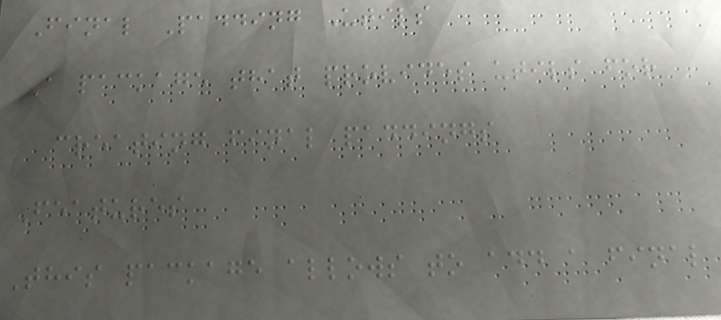Final Padding Utils
A package that provides utils for
creating final paddings
Features
This package allows to add a final
